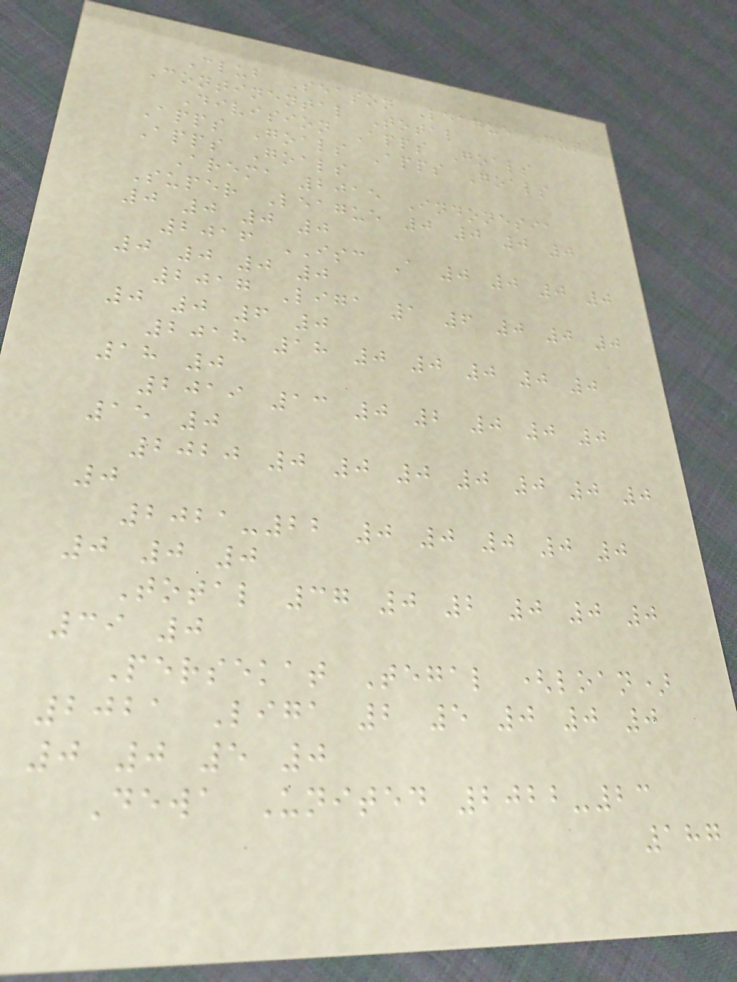Club Season League Cup
Continental Total
Division Apps Goals
Apps Goals Apps Goals
Apps Goals
Arema 2015 Indonesia
Super League 0 0 0 0
0 0 0 0
2016 ISC A 0 0 0 0
0 0 0 0
2017 Liga 1 6 0 0 0
0 0 6 0
2018 18 0 0 0 0 0
18 0
2019 13 0 2 0 0 0
15 0
2020 0 0 0 0 0 0 0
0
2021-22 0 0 0 0 0
0 0 0
Total 37 0 2 0 0 0
39 0
Persekat Tegal (loan)
2021 Liga 2 5 0 0 0
0 0 5 0
Dewa United 2022-23
187
